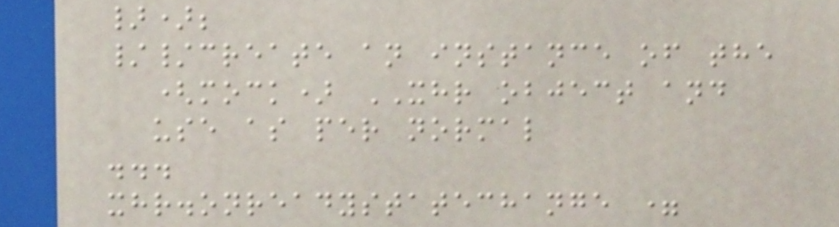});
//create an instance of the
(mock) XHR object and
use as per normal
...
xhr.onreadystatechange =
